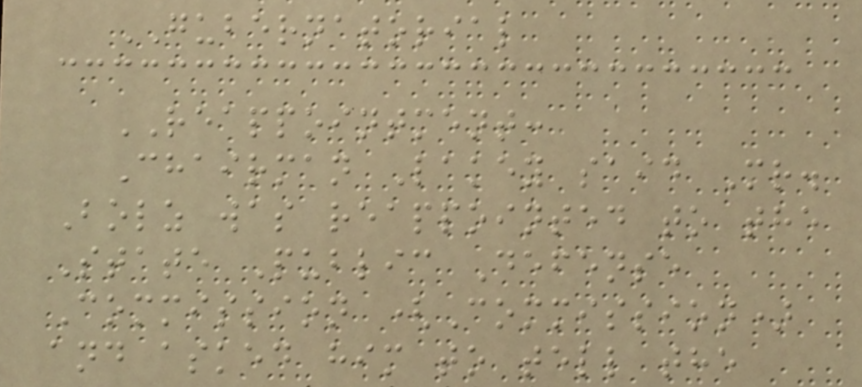GUBERNATORIAL
REAPPOINTMENT:
Chairman Lakey said Mr.
Bolz was reappointed to the
State Public Defense
Commission (Commission)
and asked him to tell the
